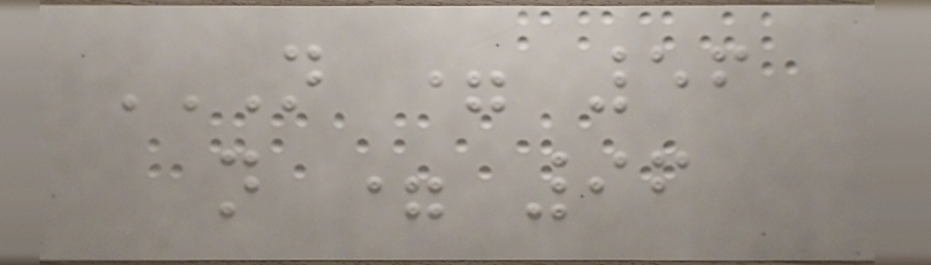N = 56
N = 96
